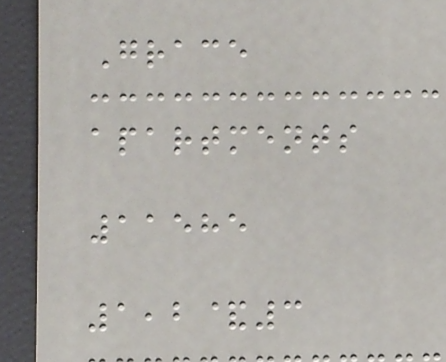Grace
apartments
11585
1,2&3
